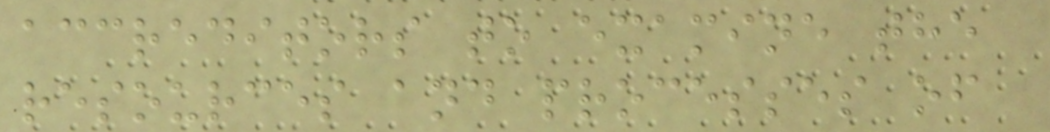accreditors to examine the
resources and processes of
